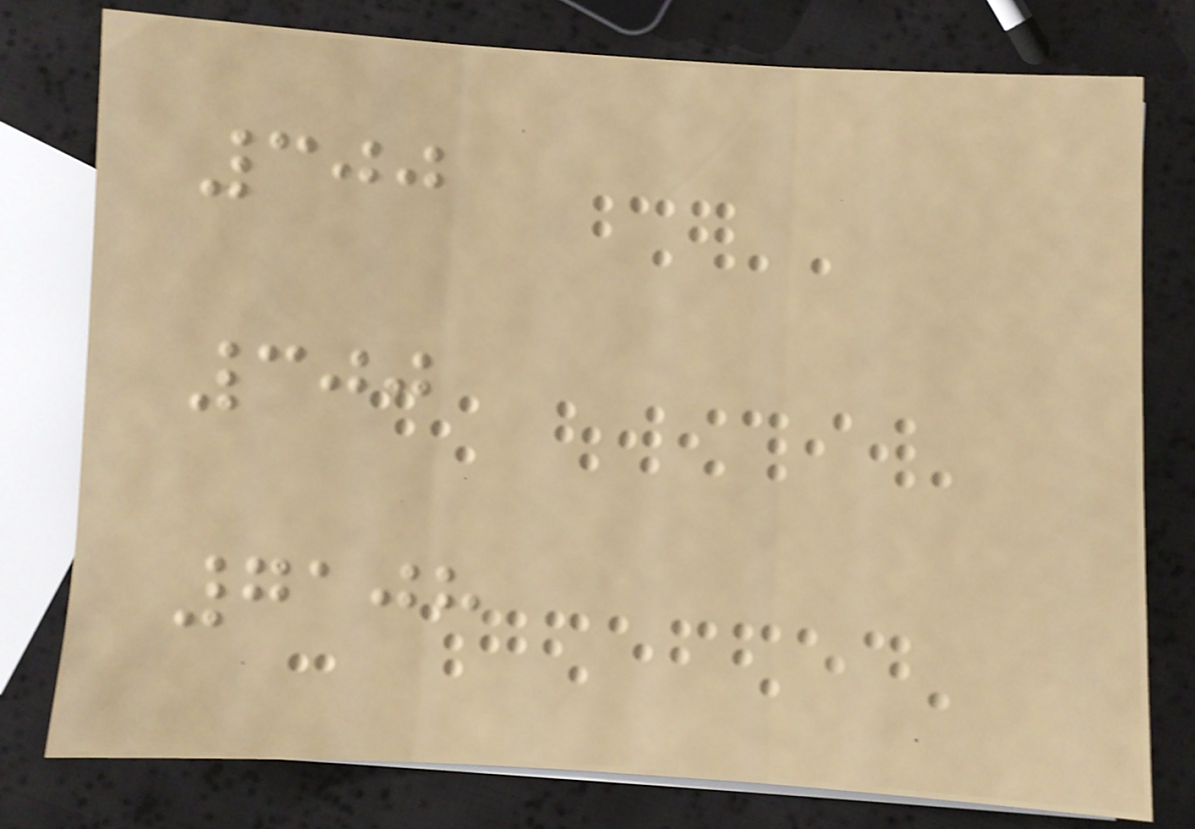300
300
7108
